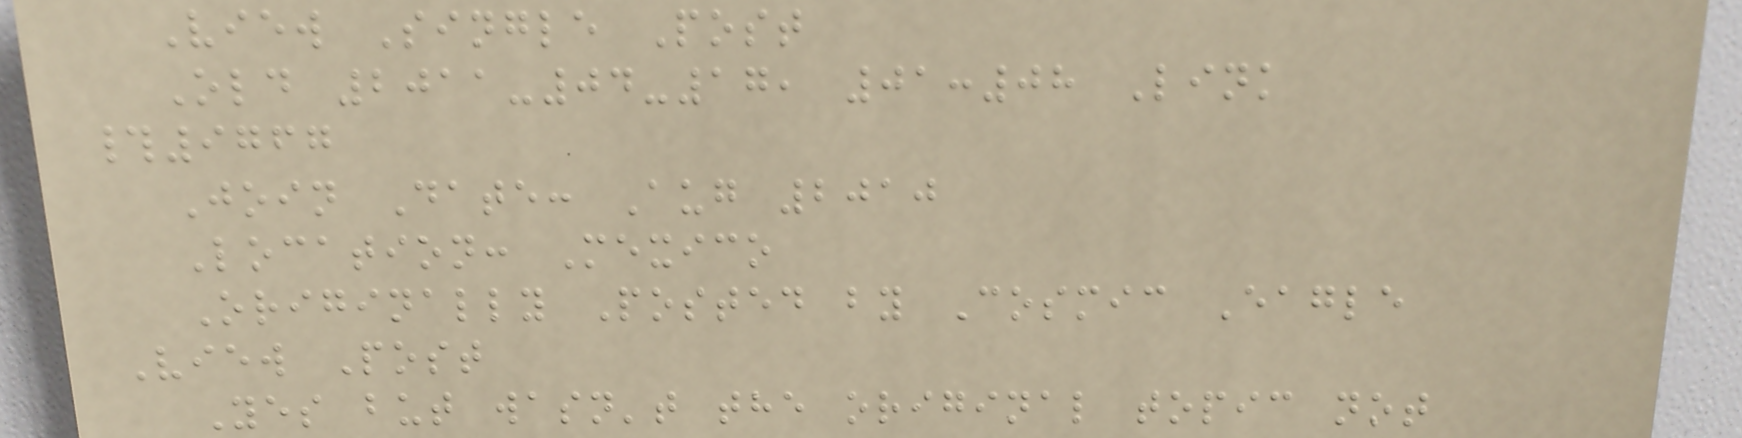View Single Post
Old 2011-04-17, 01:08 Link
#9767
Join Date: Aug 2010
Location: Mexico
Originally Posted by Cosmic Eagle
View Post
Yes but wasn't the original topic not
